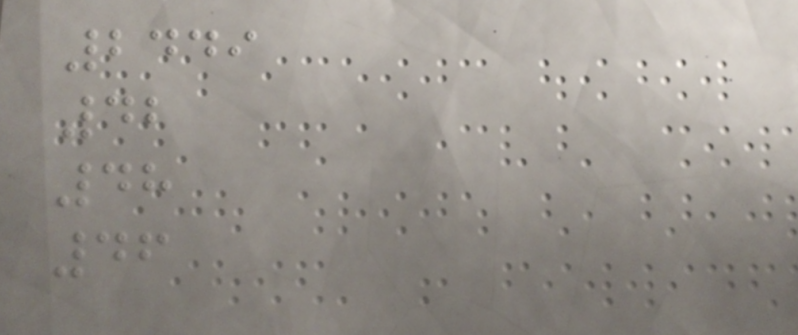2449
42
48
46
